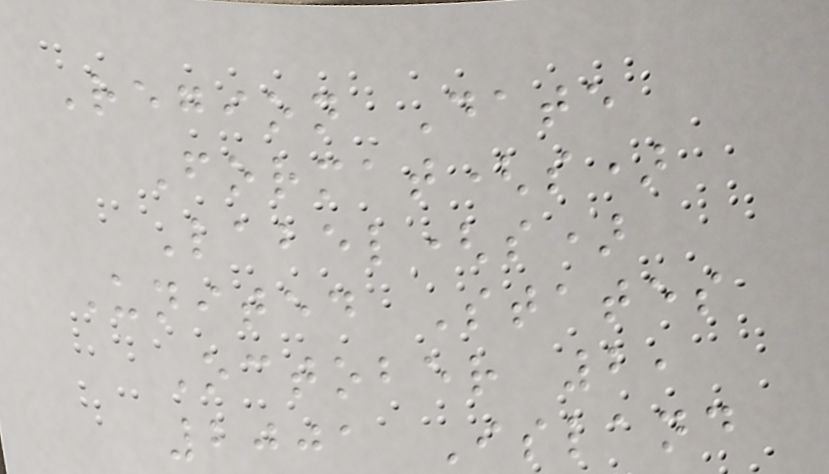Region Date
Format(s)
Label(s)
United States
October 2,
2001 Island
